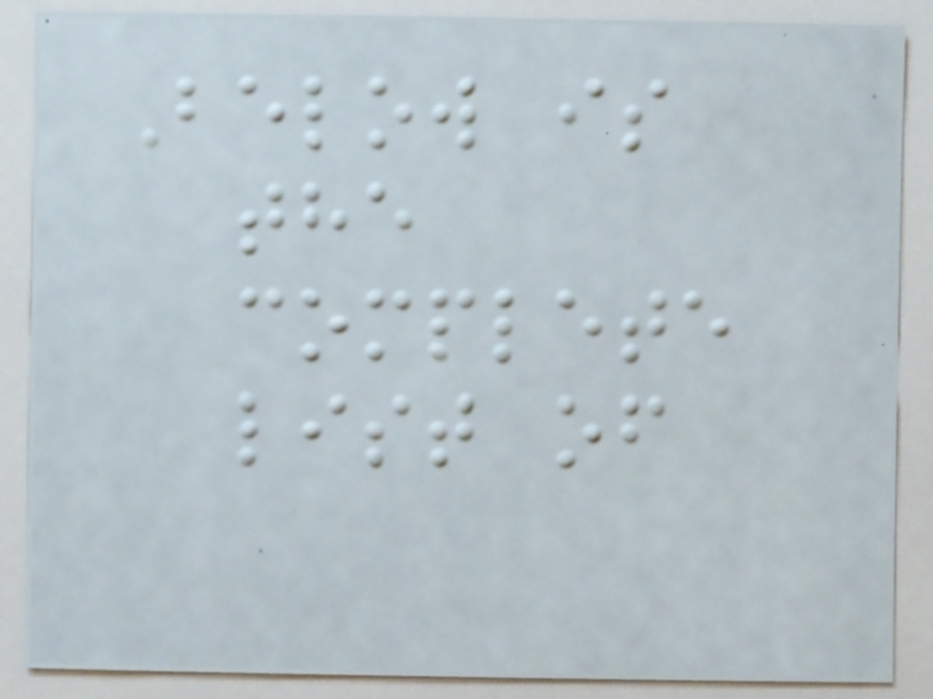Below is
the
complete
list of
